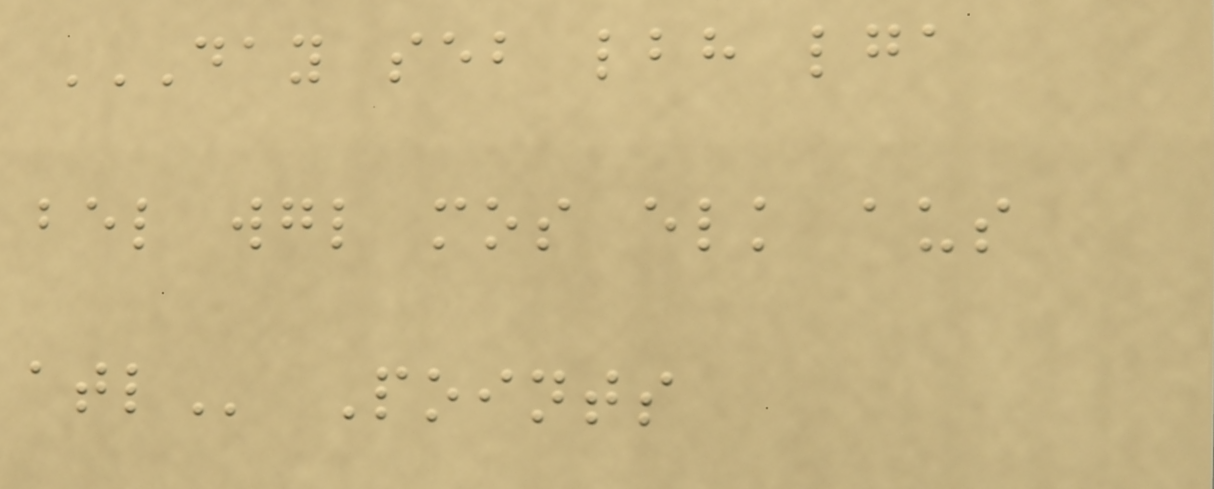DAY SEB LBH LGA
BEL WGL MOS ELK AUS
ATL Points
